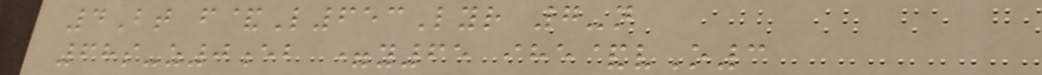4Bt f&L653Lyr 7-n
68s-z0eb =y65 ihe&vO3
